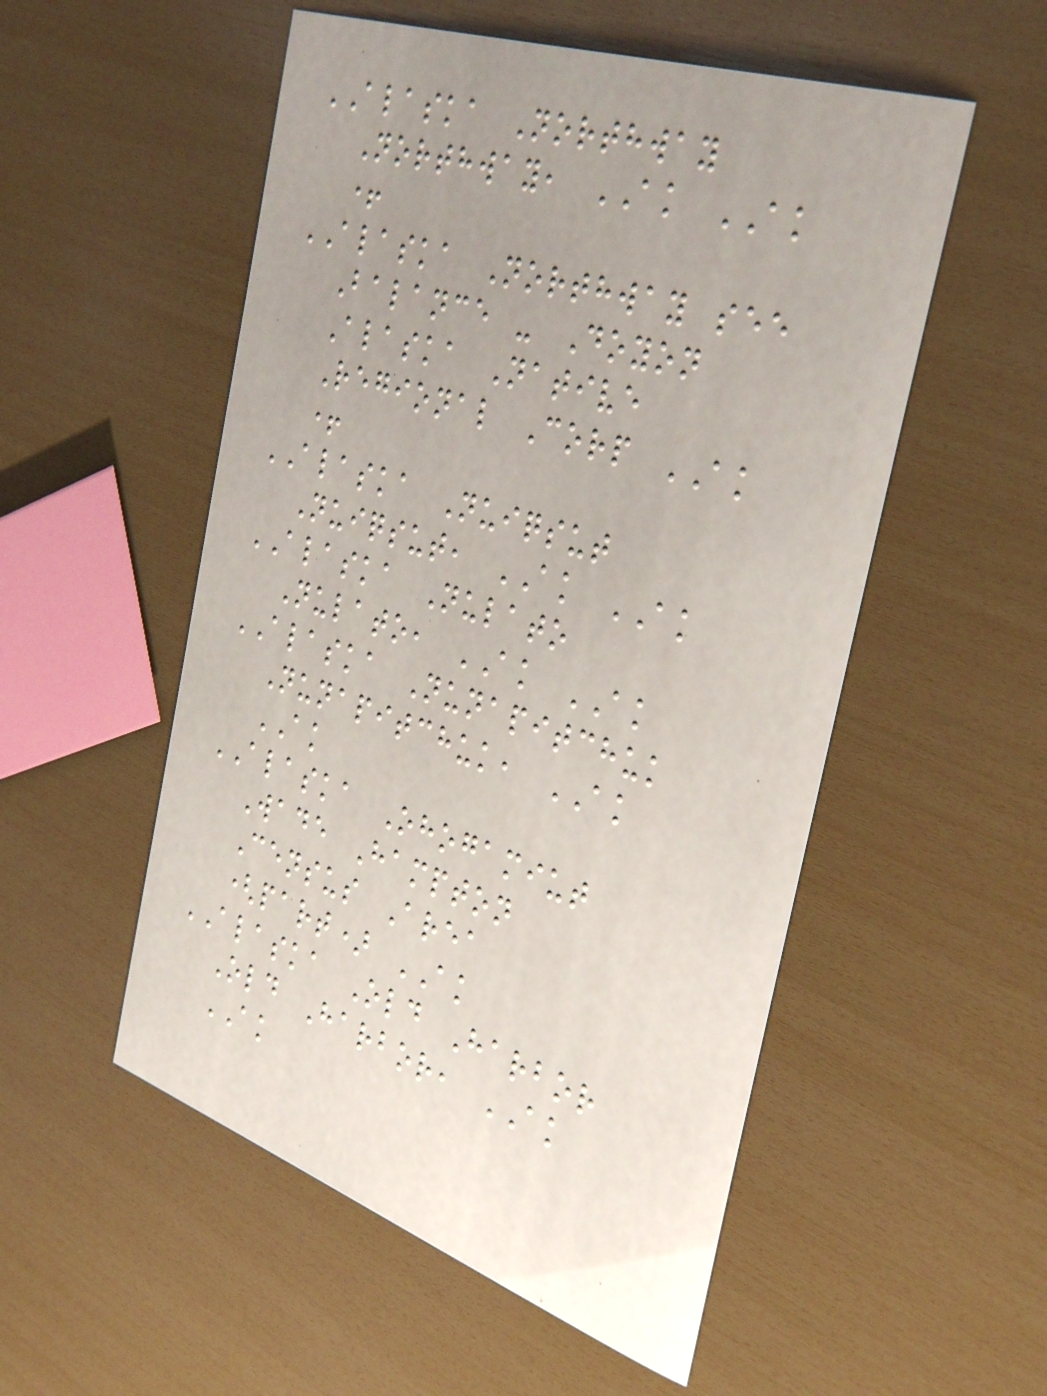ALASKA Northway
Northway, AK AK
+
ALASKA Northway see
Balance - Doyon
Alaska Native
Regional Corp AK
+
ALASKA Nuiqsut
Nuiqsut, AK AK
ALASKA Nulato
Nulato, AK AK
ALASKA Nunapitchuk
Nunapitchuk, AK
AK
ALASKA Ohogamiut
Wade Hampton
Census Area
(part) AK
ALASKA Old Harbor
Old Harbor, AK
AK
